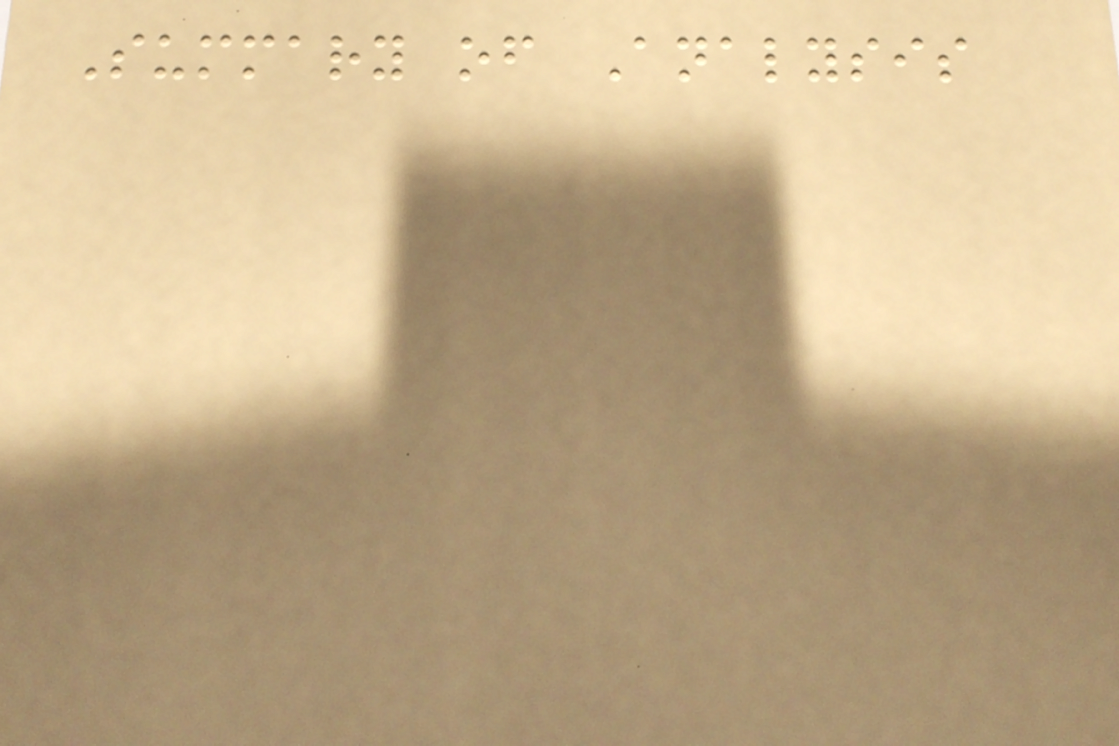Summary of Analysis
